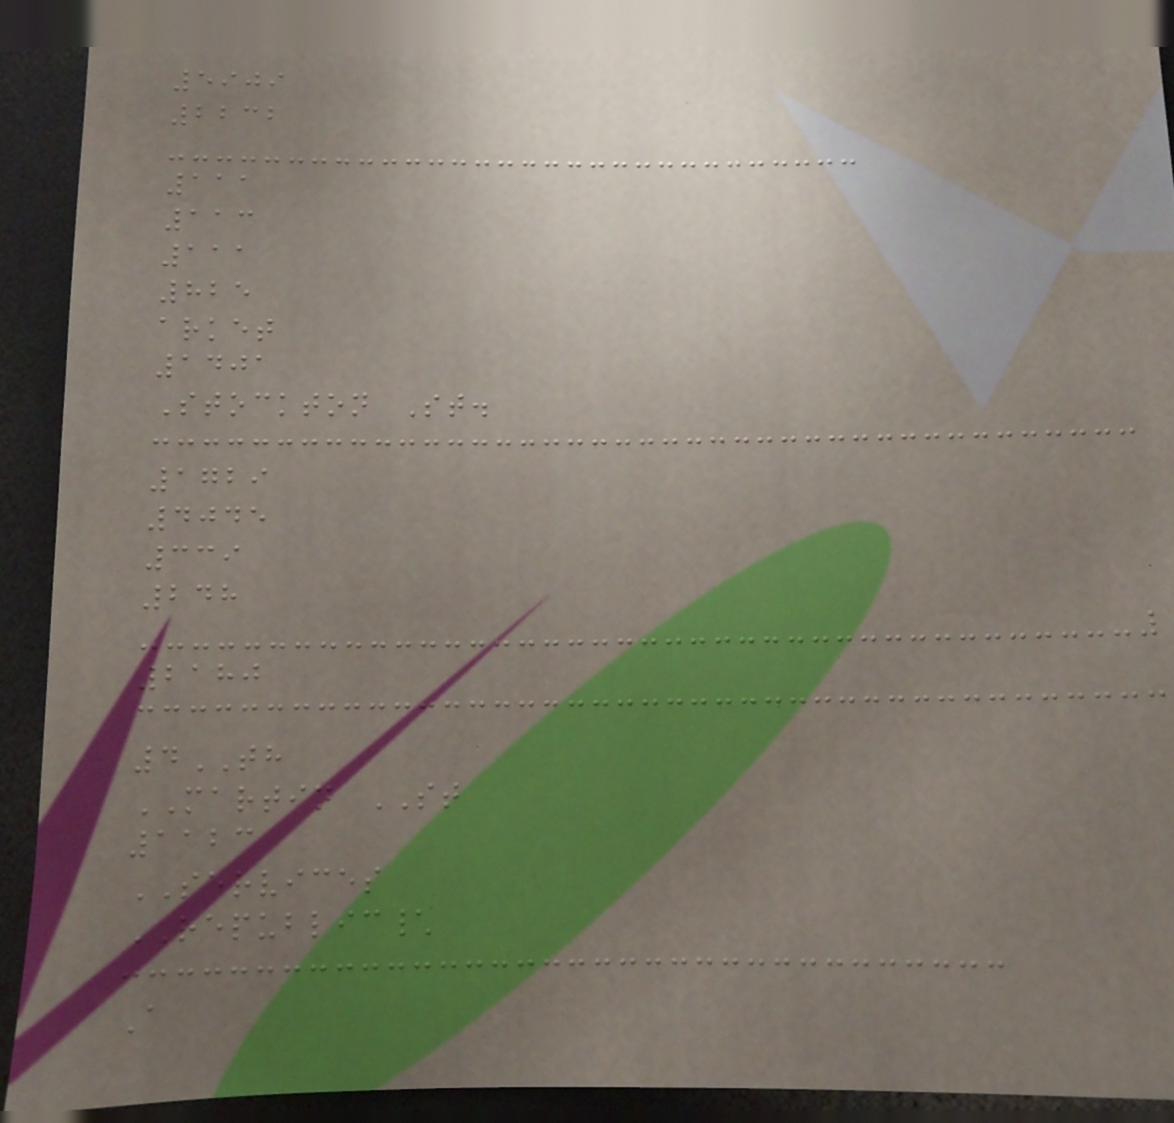5909
2232
111
113
111
825
arket
1401
Stockton St.
1729
4045
339
248
2180
4TH
MARTIN ST
1123
SERVICES
REPUBLIC\
A
